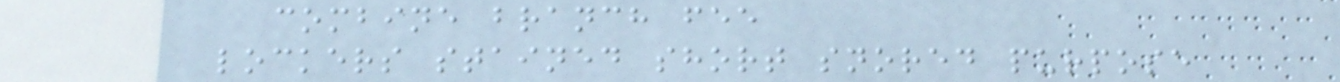combine branch fee
lockers stained short snored purpose
